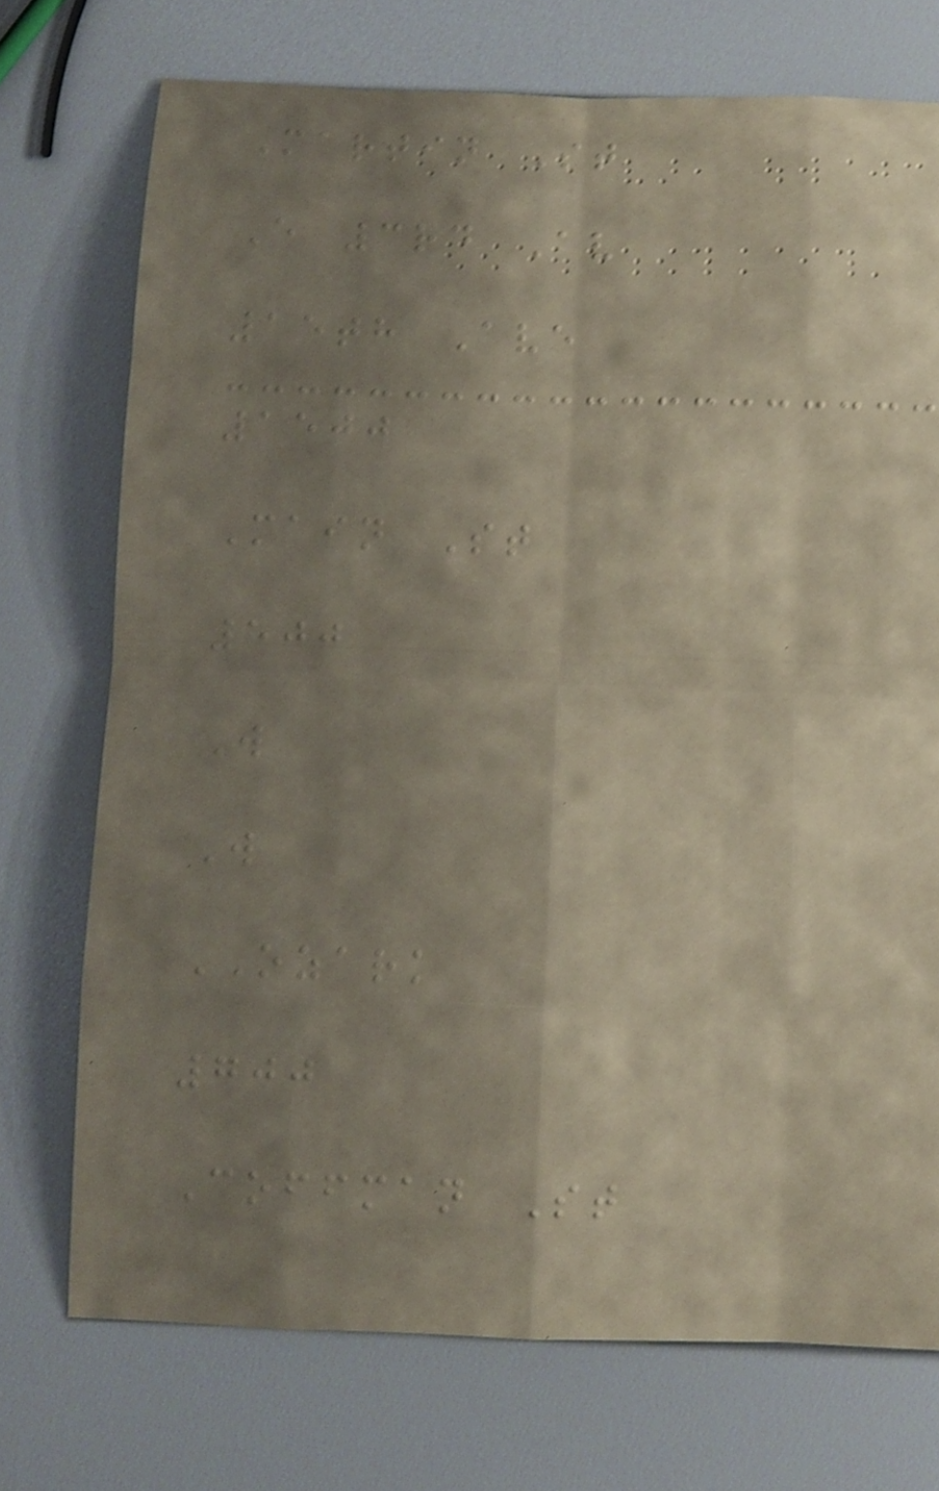Martin St
E 3rd Av
15th Ave
1500
Main St
500
W
W
OZARK
700
Coffman St
